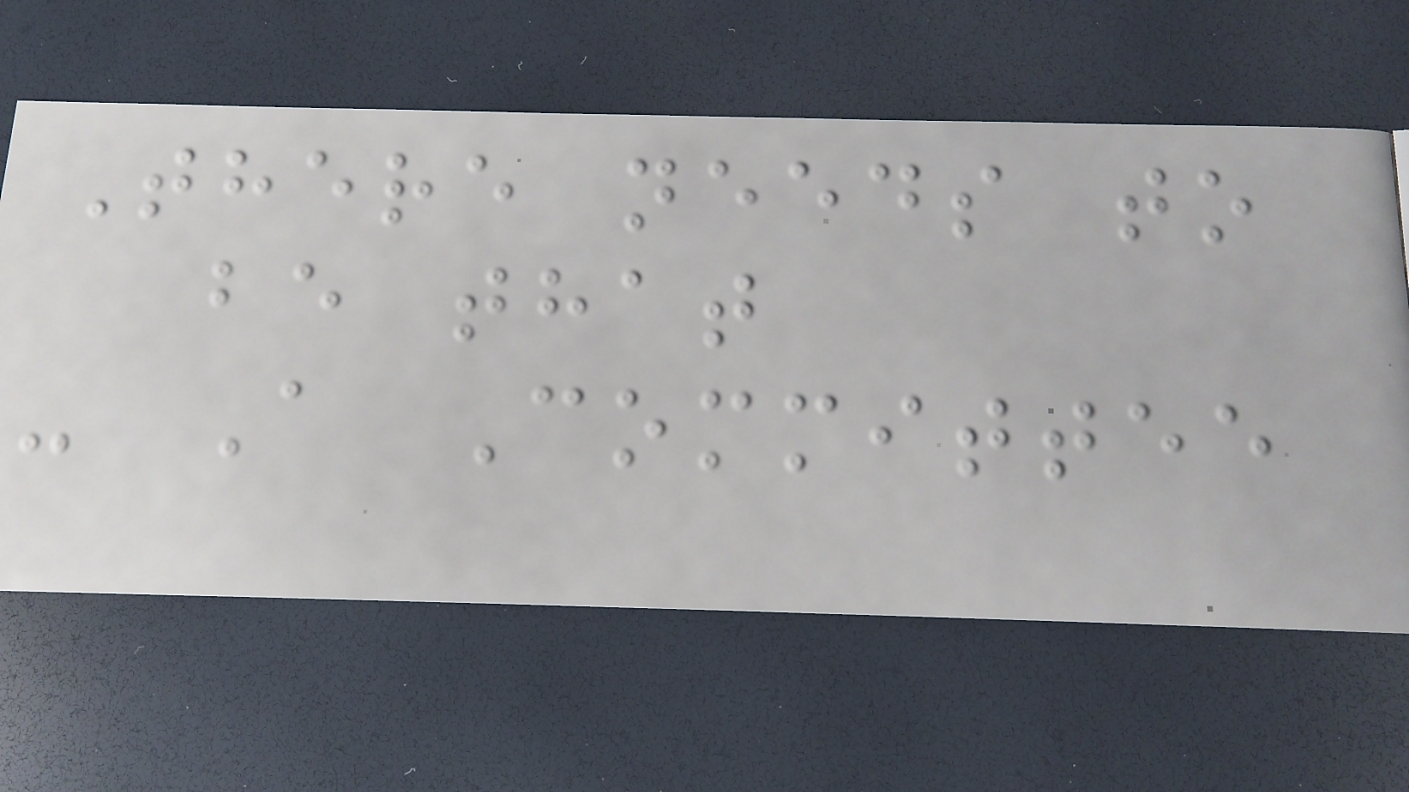There needs to
be that
- A Committee
